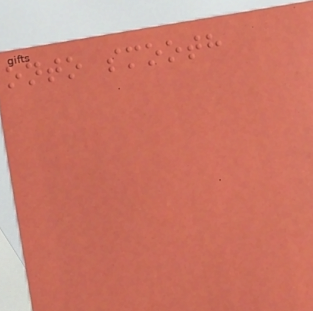onto smooth
